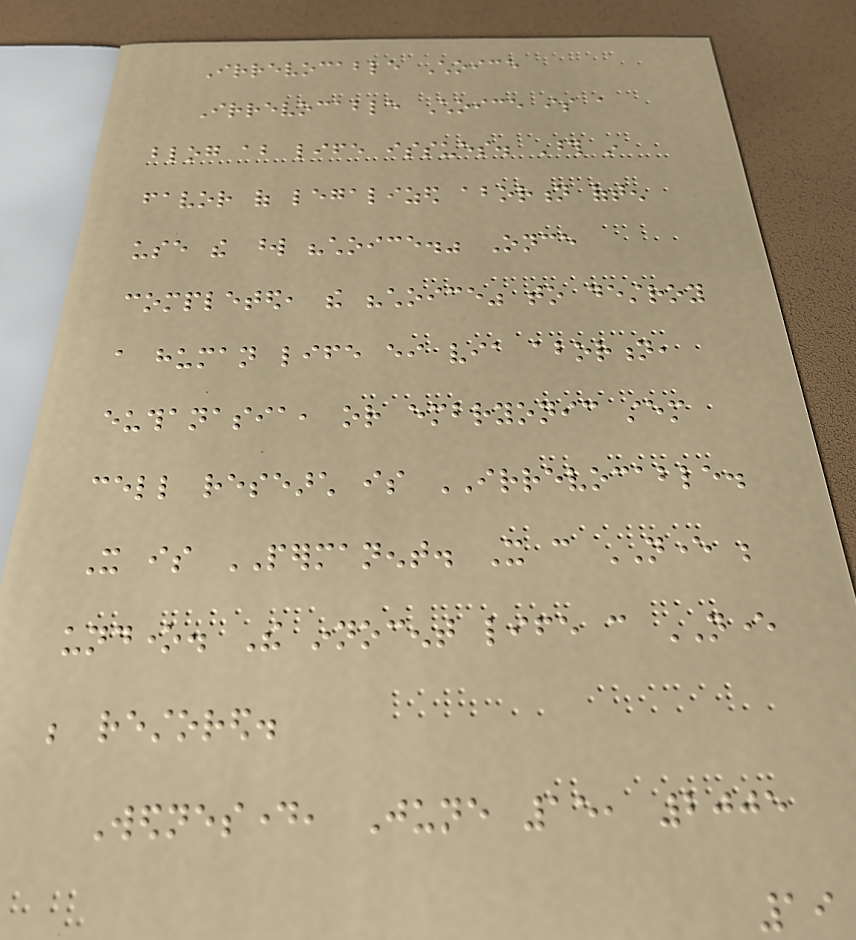Irrevocable Choice
Irrevocable Choice is a
blog about life issues. Those in
favor of legalized abortion often
use the word "choice." Once
completed, the "choice" to destroy
a human life either via abortion,
euthanasia, or embryonic stem
cell research is IRREVOCABLE.
It is PERMANENT. It can NEVER be
undone. The innocent life can NEVER
be restored.
Wednesday, June 15, 2005
19
